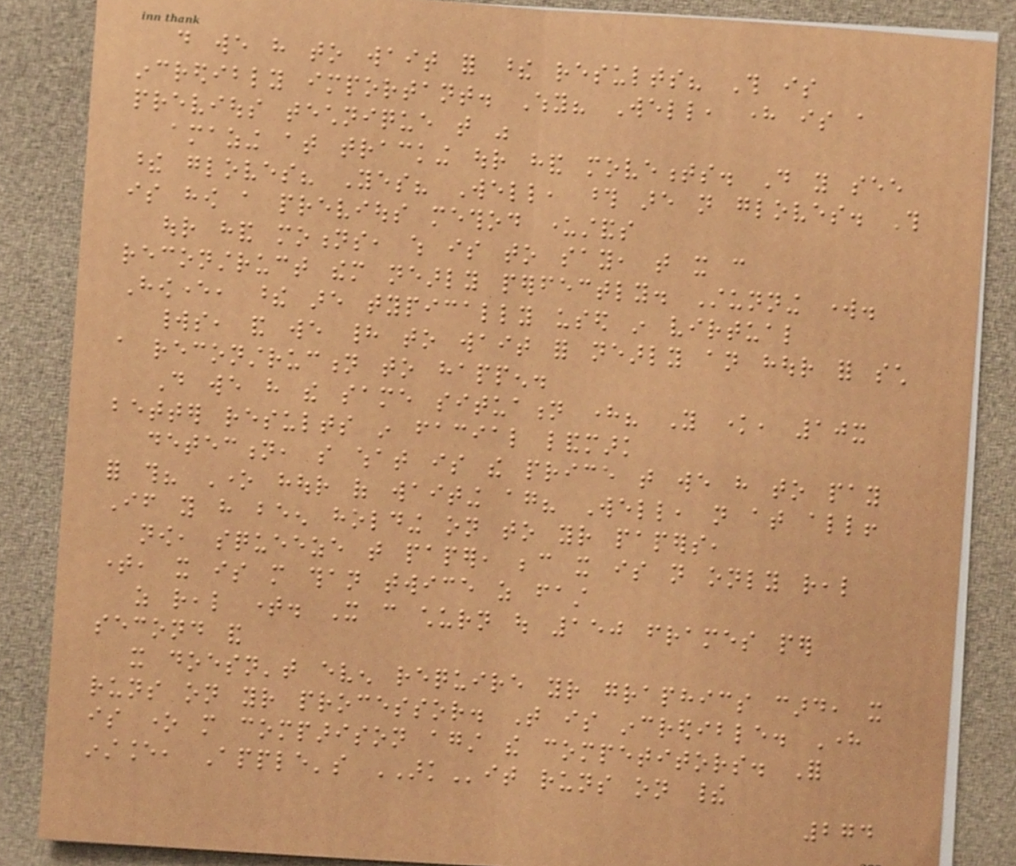do we have to wait for these results? This is
incredibly important. Why? Well, here is a
previous technique that was
amazing at tracking our hand movements. Do you see
these gloves? Yes? Well, those are not gloves. This
is how a previous method understands
our hand motions, which is to say, that it can
reconstruct them nearly perfectly. Stunning work.
However, these are typically used in virtual
worlds, and we had to wait for nearly an hour for such
a reconstruction to happen.
Do we have the same situation here? You know, 10x
better results in facial landmark
detection, so what is the price that we have to pay
for this? One hour of waiting again? Well, not at all!
If you have been holding on to your papers,
now, squeeze that paper, because it is not only real
time, it is more than twice as fast
as real time. It can churn out 150 frames per
second and
it doesn't even require your graphics card, it
runs on your processor. That is incredible. Here
is one more comparison against the competitors. For
instance, Apple's ARKit runs on their
274
